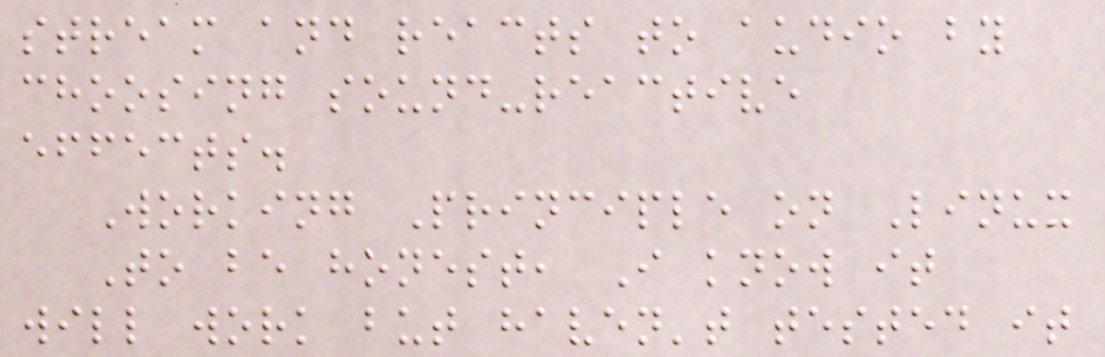stream and reacts to audio by
choosing sound-reactive
effects.
Working Principle on Linux
To be honest, I know it
will work but haven't tested it
